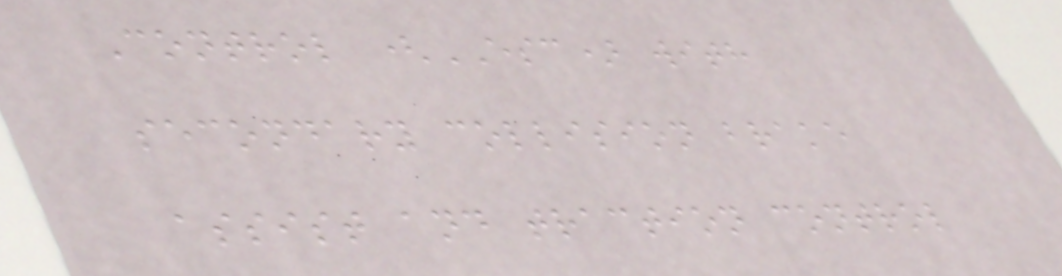Control (ESC) with
secondary collision brake
assist and traction control
